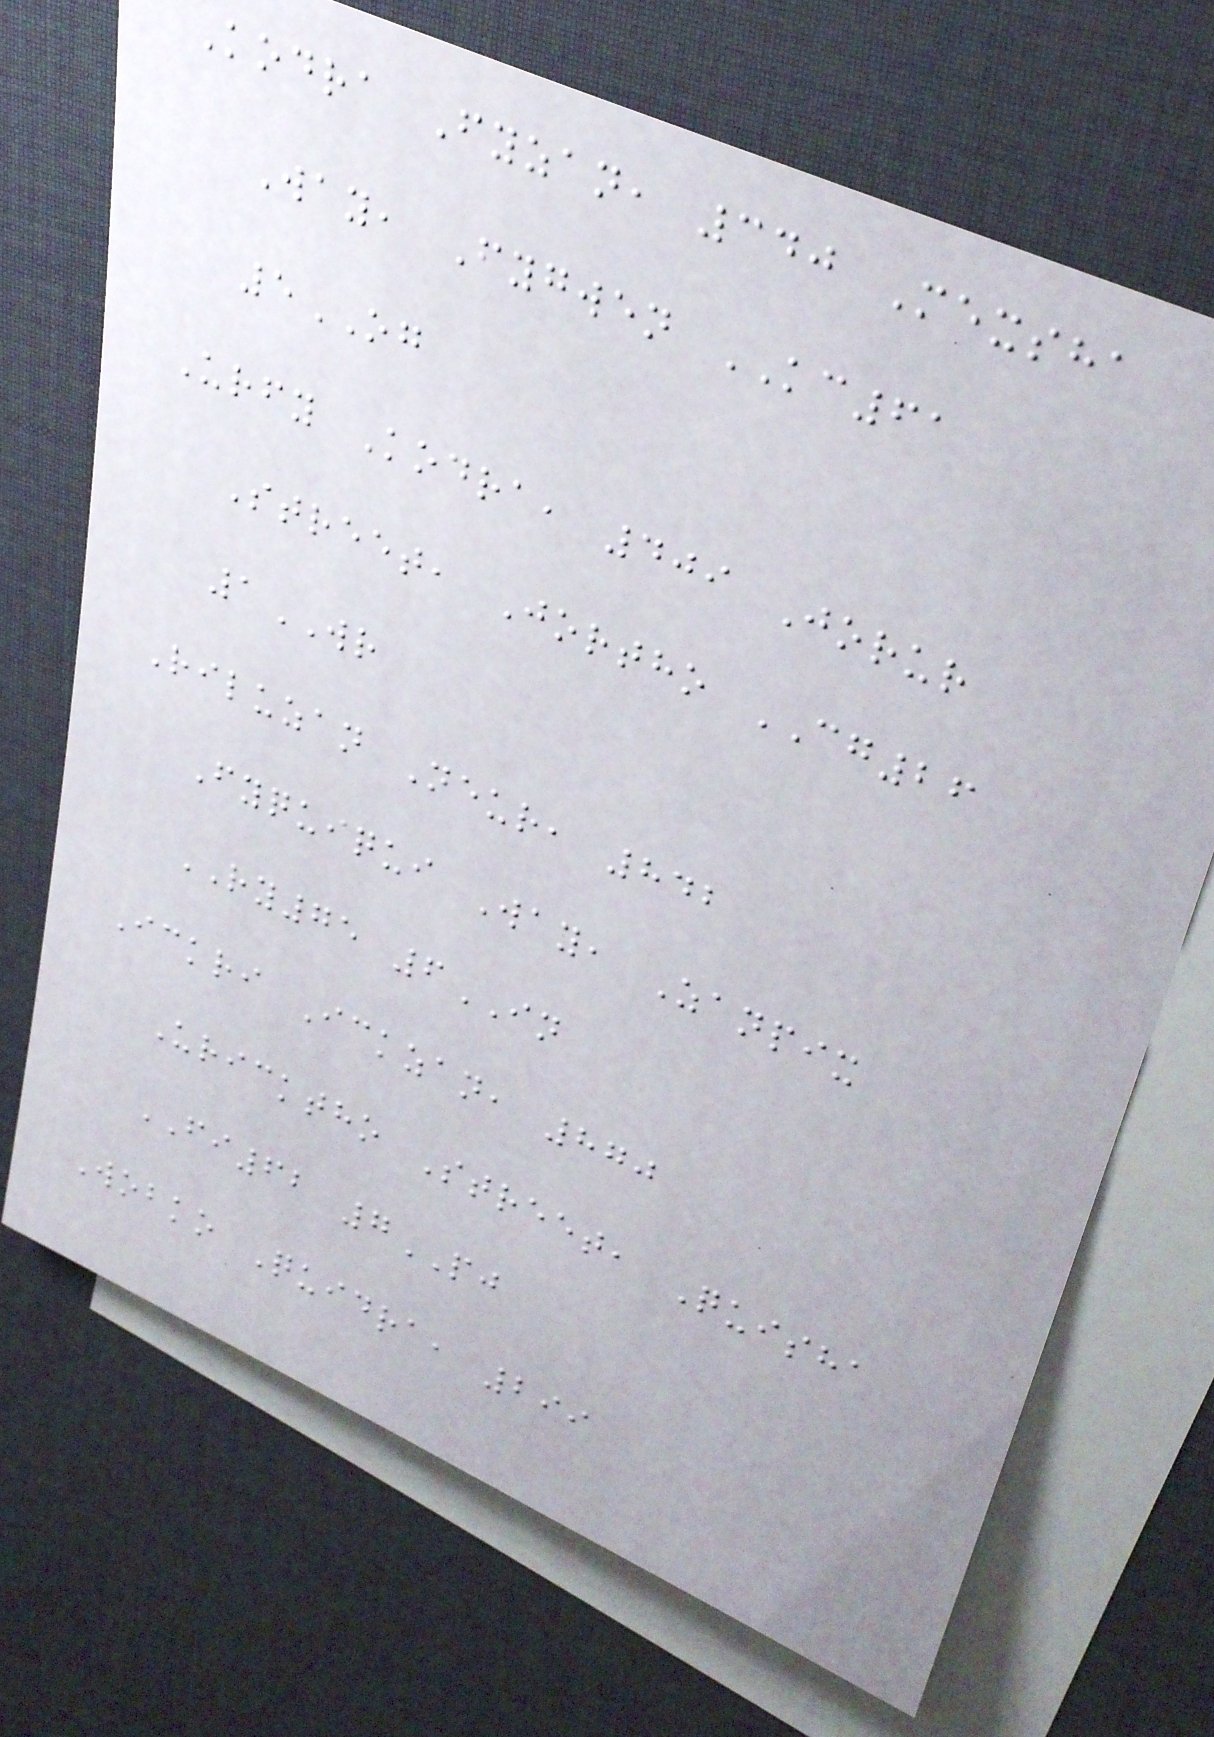Kodra Fyzan, 340 Mexsha
Way, Fygwen KC61
5OG
Urfy Kodra, 409 Jorur
Street, Jortho CG26
1WR
Riluzan Neur, 842
Fyquiqui Way, Zanpix
RY75 6IN
Ickri Ickzan, 870
Uricktho Street, Quisha
FI62 7PJ
Wobko Quidra, 299
